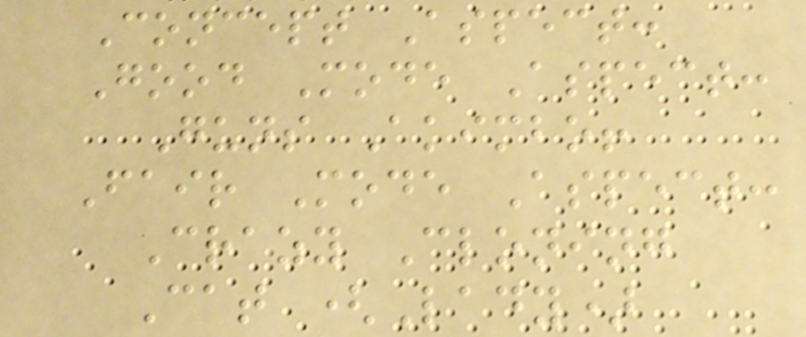Concept Aspect:
Good Mode Aspect:
Guns Akimbo!
Fair Mode Aspect:
Crazy Cloning
Cat (Lady)
